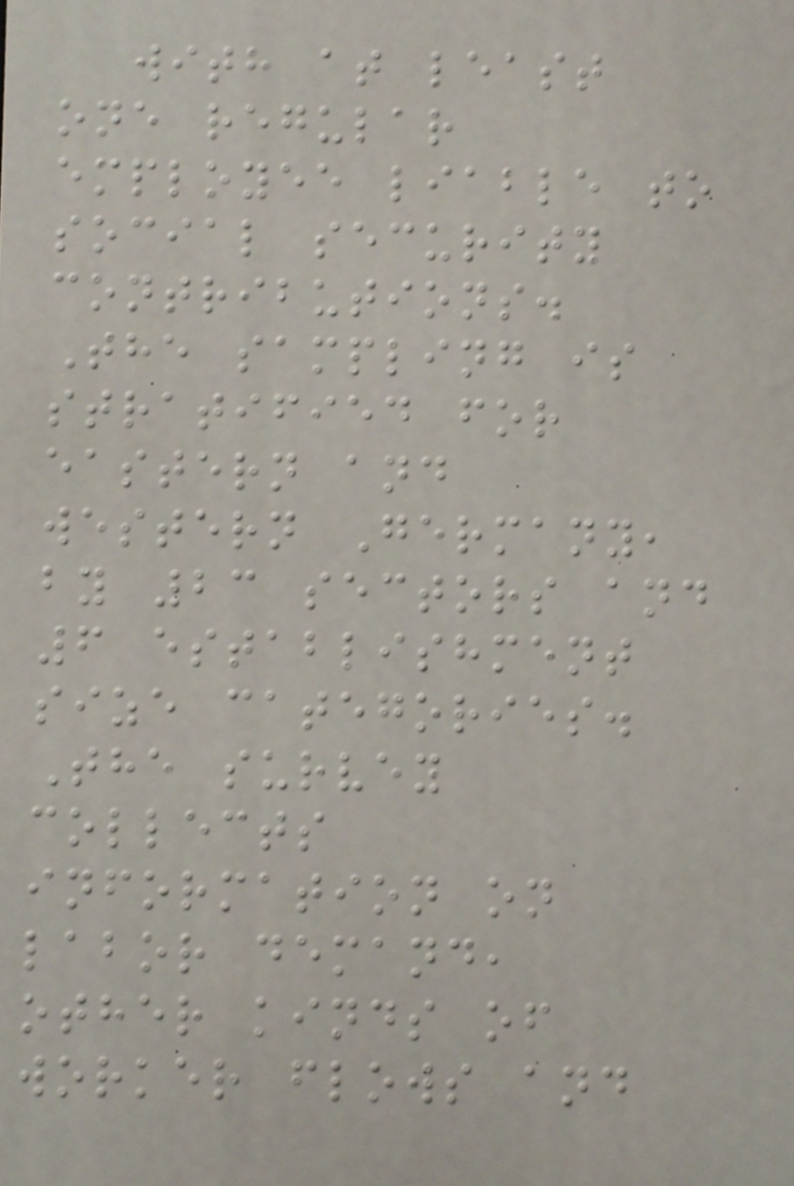with at least
one regular
employee liable to
social security
contributions.
The sampling is
stratified for
eastern and
western Germany,
by 23 sectors and
6 establishment
size categories.
The survey
collects
information on
labor demand,
other kinds of
worker flows and
